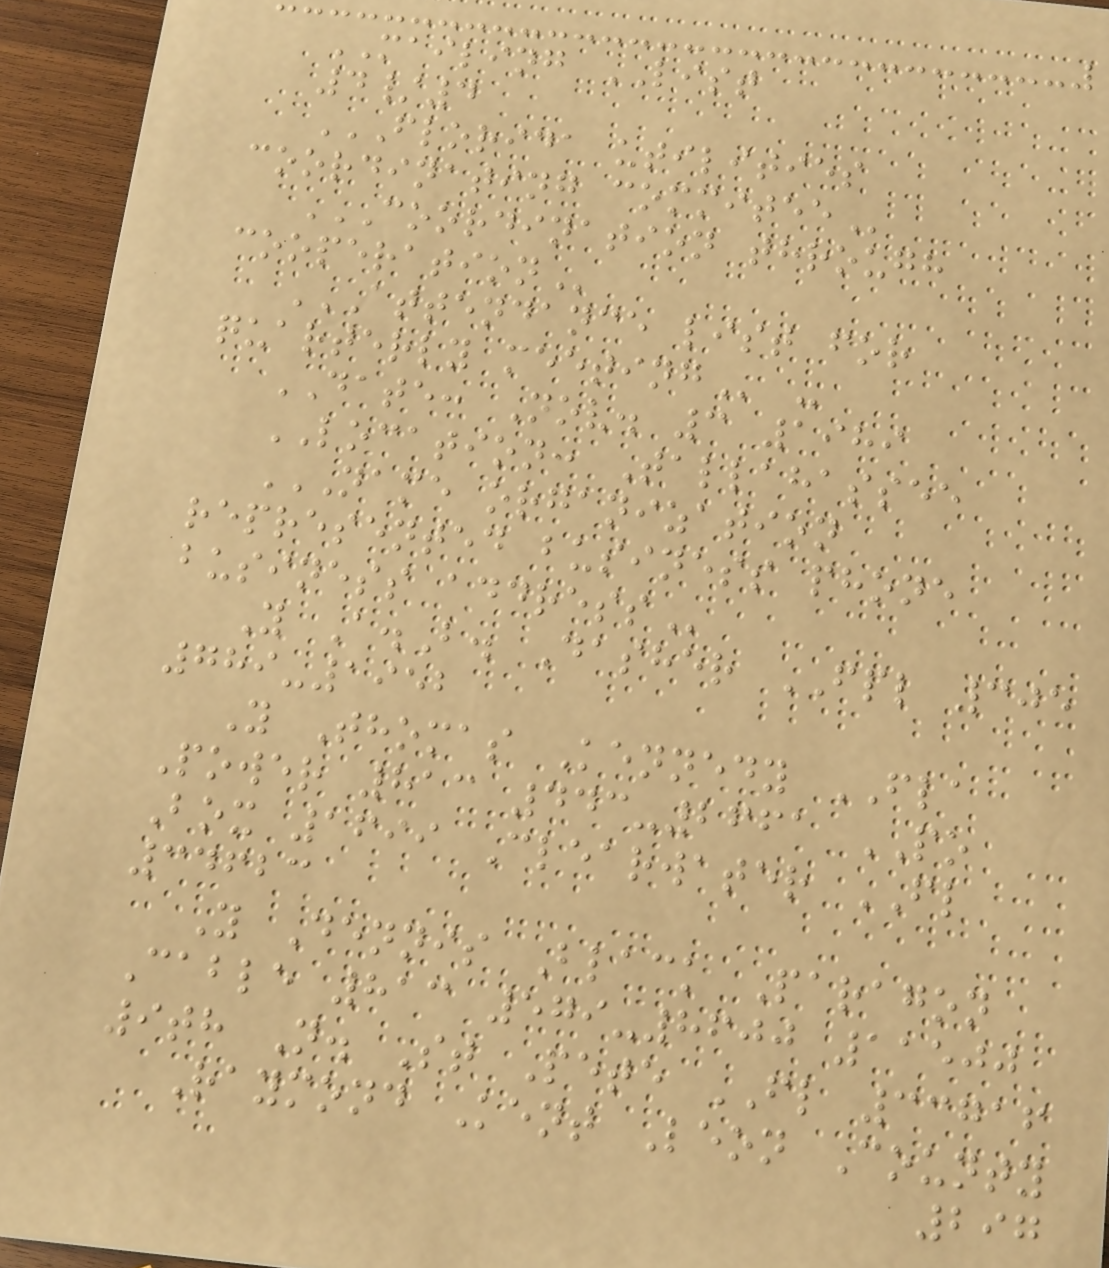MAILING LIST
4/4
FLORIDA UTILITIES
COORDINATING COMMITEE
COORDINATION THROUGH
COOPERATION
ATTENDANCE LIST FOR
QUARTERLY MEETING -
DATE: Nov. 3 1989
LOCATION: Tallahassee
NAME ORGANIZATION
REPRESENTED BUSINESS PHONE
BUSINESS ADDRESS
Y A.B. Dasher FPL 305
789-1952
Y Thomas Kennedy FLA
Power 813 443-2661 PO
Box 1699 Clearwater FL
34623
Y Dennis Black Paragon
Cable 813 579-8600 11500
9th N. St Pete FL 33716
Raymond Kent Leon County
297
